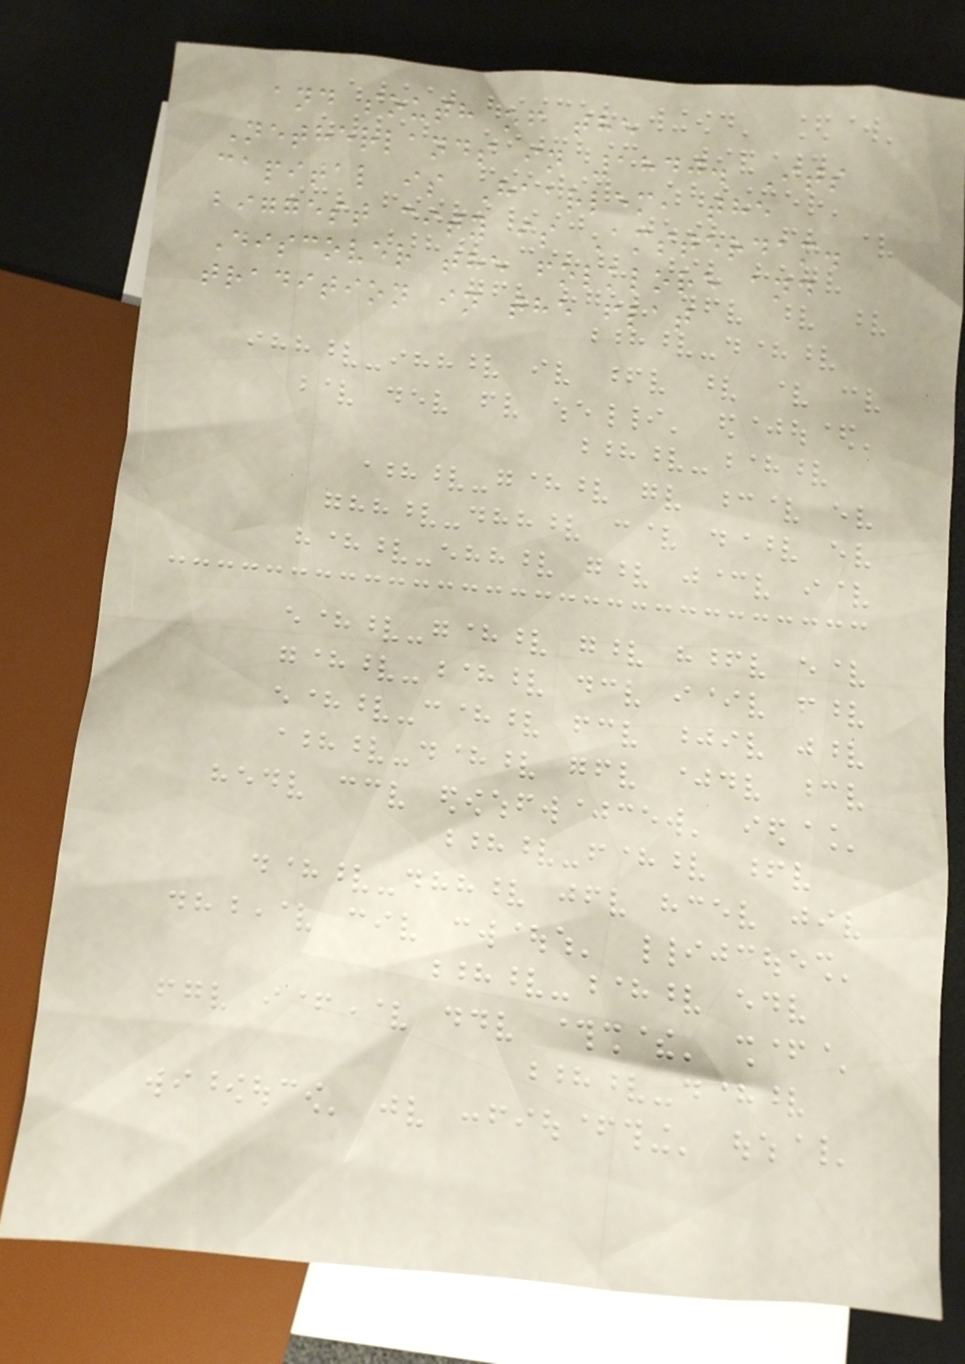and south of the
Netherlands in 1840. Its
capital is Haarlem, the
biggest city is Amsterdam.
Discover the folklore and
tradition in the flat
